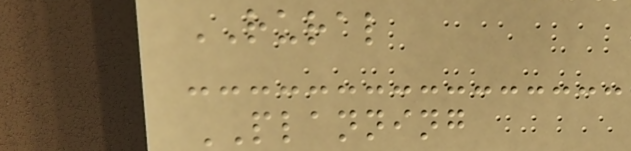RURAL
PLANNING
